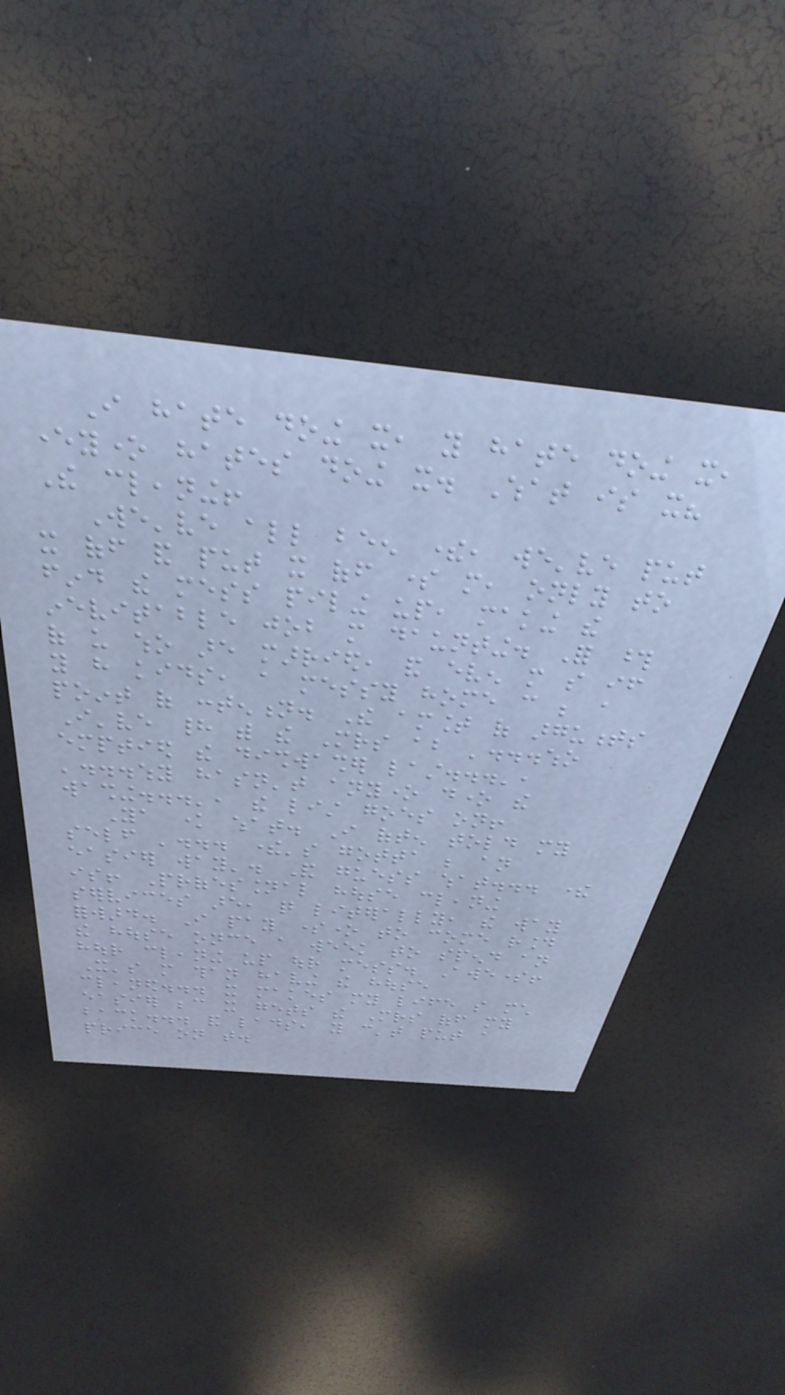I hate doing it, you hate doing it,
everyone hates doing it. What is it?
The cleaning!
We've all been there, we've put
it off and put it off some more, only to
find the mess piling up, making the
inevitable job more daunting. For those
of us who are married, and even more so if
you have kids, a messy home can be a
point of contention. The amount of arguments
I've had with the Mrs about '...who
emptied the dishwasher last...',
'...why hasn't anyone done the
washing...', the list goes on!
Ya know what. I often told my
self '... there's gotta be an
easier way'. And guess what... there
is! Professional house cleaning
services are, quite literally, the way
forward. I pay someone to come round
the house once a week to spend an
hour cleaning up our mess. Awesome!
It's more than having the house
cleaned... it makes my life so much
easier because it gets the Mrs off my
back... and lads, you can't put a
price on that.
